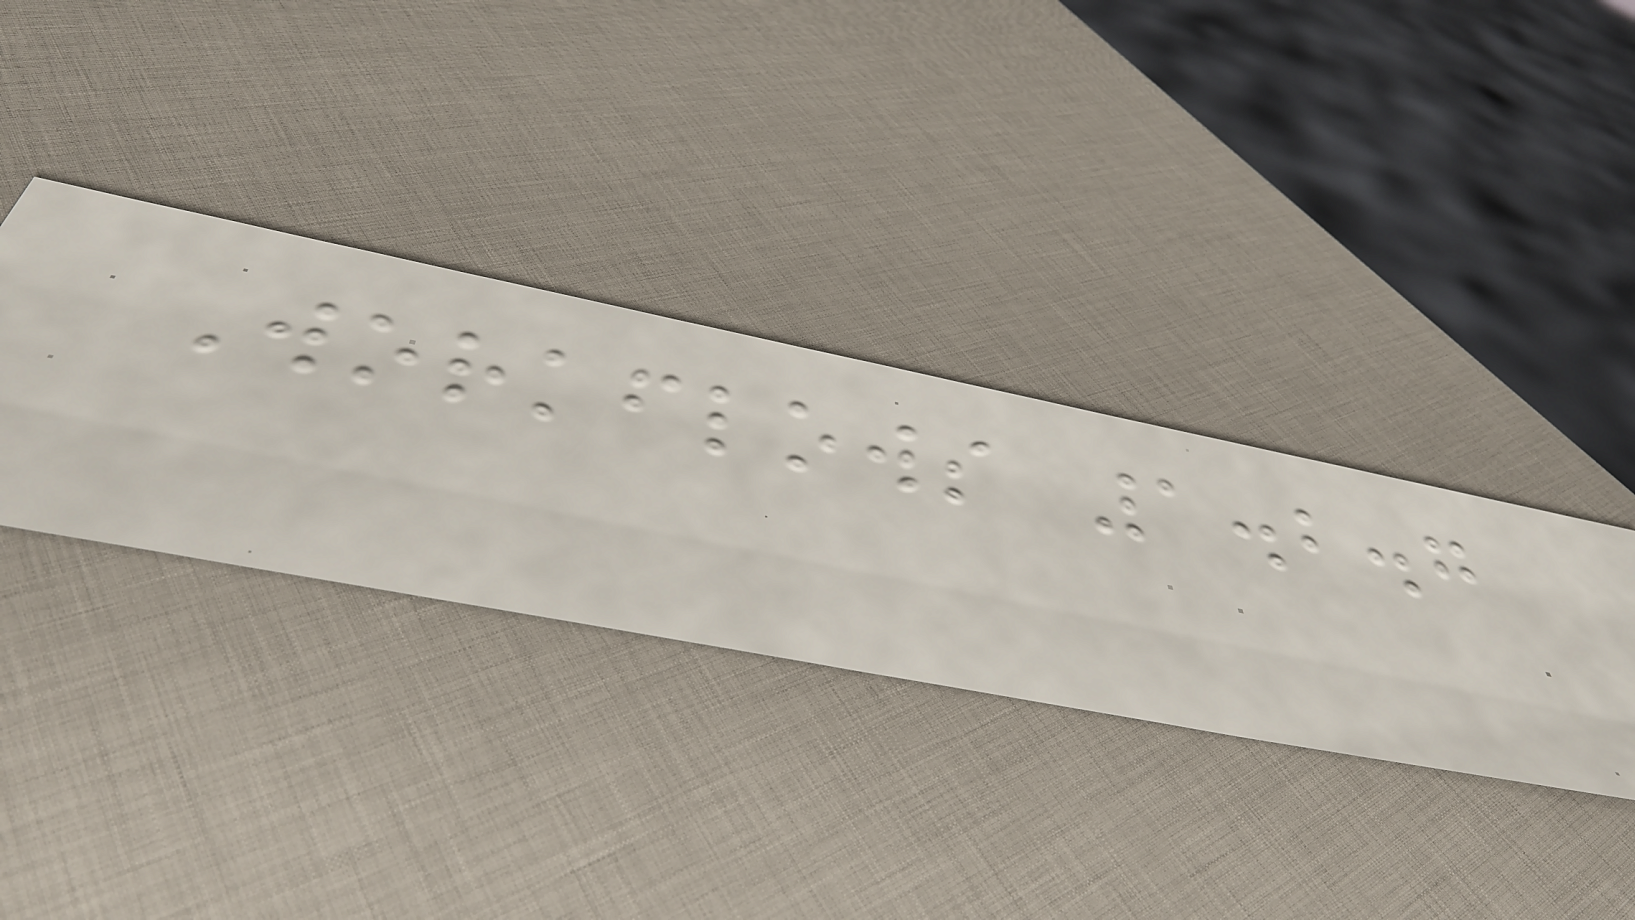Workflows 1.2.7
